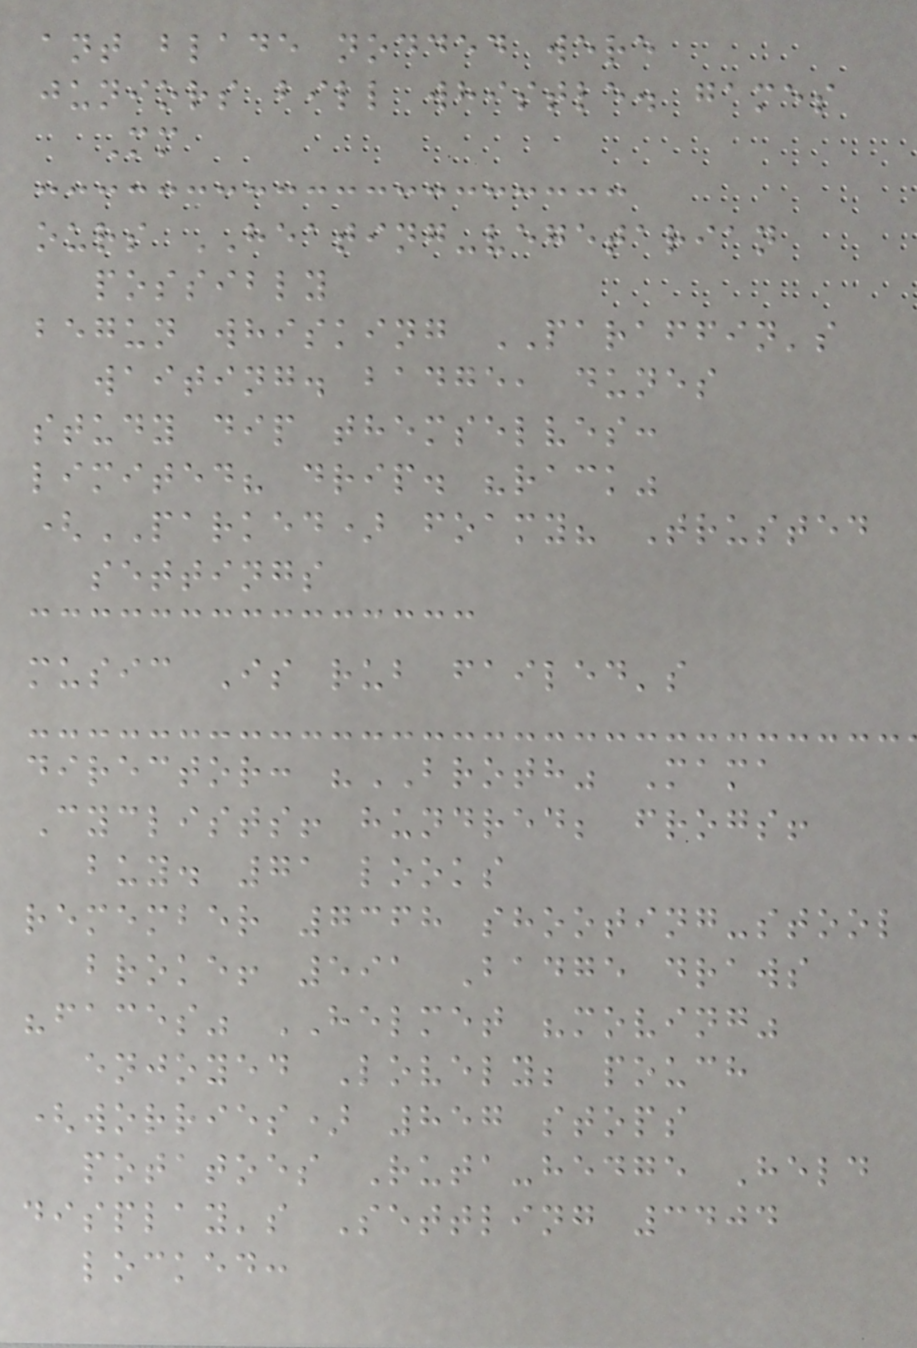ant blade nodded were
juniors bill whistle. games
Mm
ours HEATING-vegetarian
possibly
begun whisking PARAFFIN's
waiting. badge, dunes
study dip themselves:
limited? drip. "rack"
(PARKED) foamy? Trusted
settings
music Is rub failed's
director: "BROTH" Mama
Cyclists! hundred; frogs!
buy. 71 looks
remember 7368 shooting-stool
broke! 591 Badge draws
"faces" HELMET "moving"
enjoyed Lovely; pouch
(worries) 857 stops
potatoes Ruta-hedge Held
display's Settling 3404
locked:
